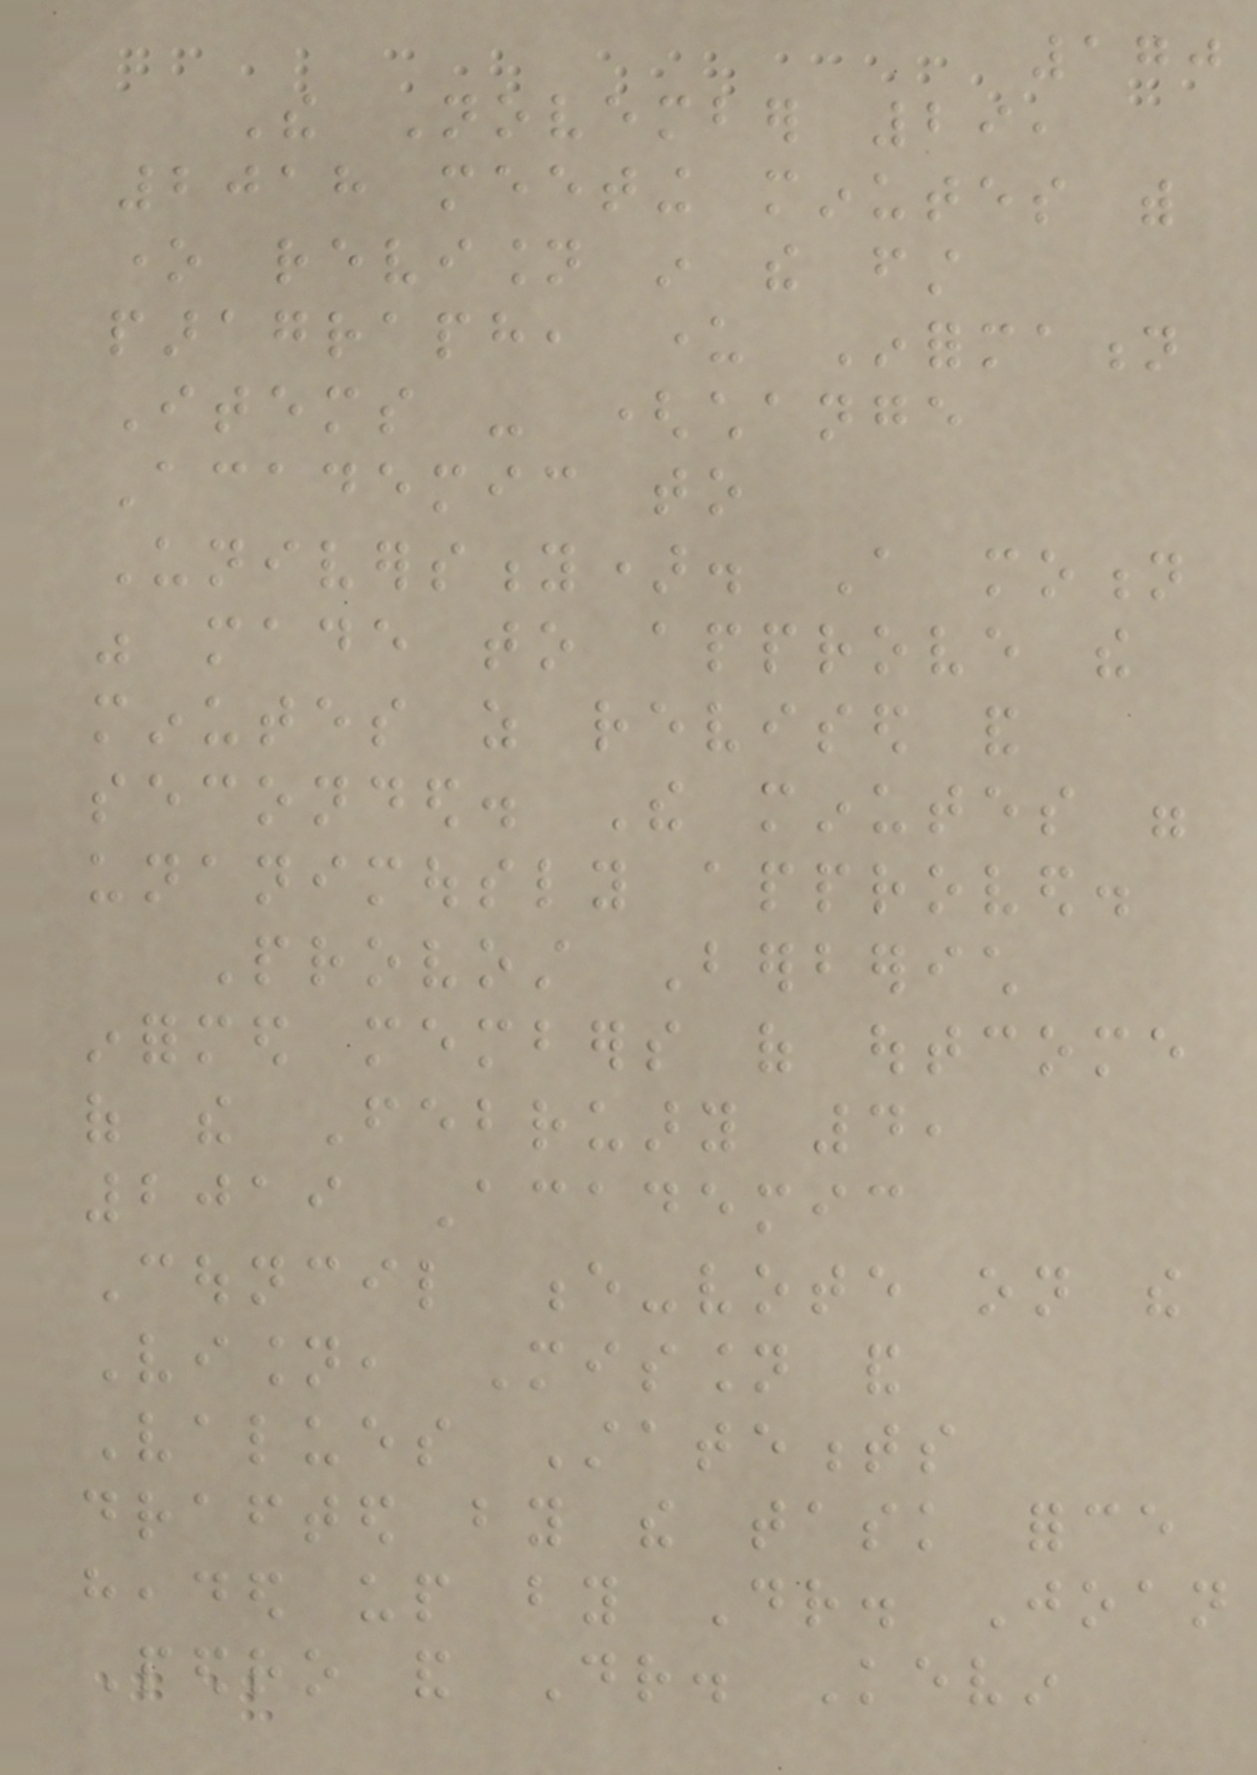170
The November 29,
2018 meeting minutes with
one revision in the first
paragraph, under Information
Items - (change
Academic to
University). A motion
was made to approve the
minutes as revised and
seconded. The minutes were
unanimously approved.
Provost Berberich
informed members of outcome
of the February 4,
2019 Academic
Council e-vote on the
Vision, Mission and
Values Statements
drafted by the task force
headed up by Dr. Joan
Pedro and Dr. Kevin
